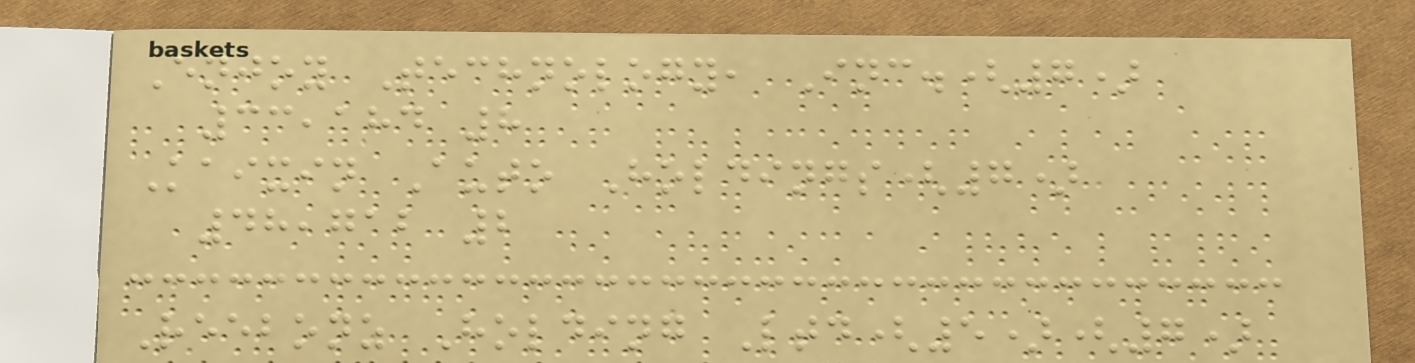Enjoy Technology, Inc.(7)
33,184 8
Kaixin Auto Holdings(7)
48,712 2
Reebonz Holding Ltd(5)(7)
